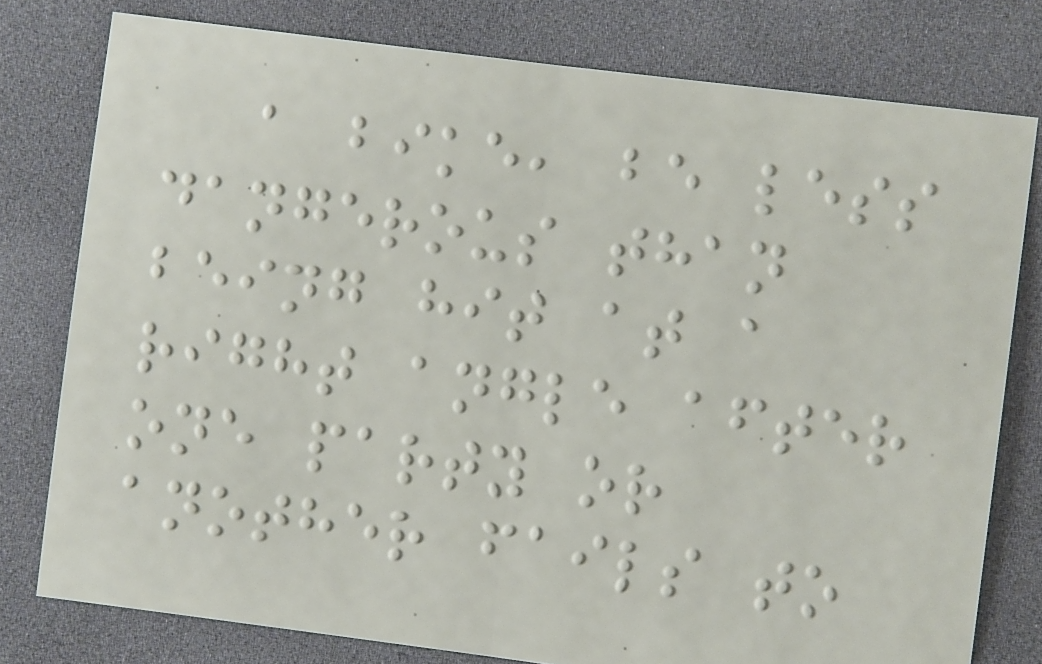a bike, be less
dangerous than
being hit at a
right angle after
one party or
another fails to
